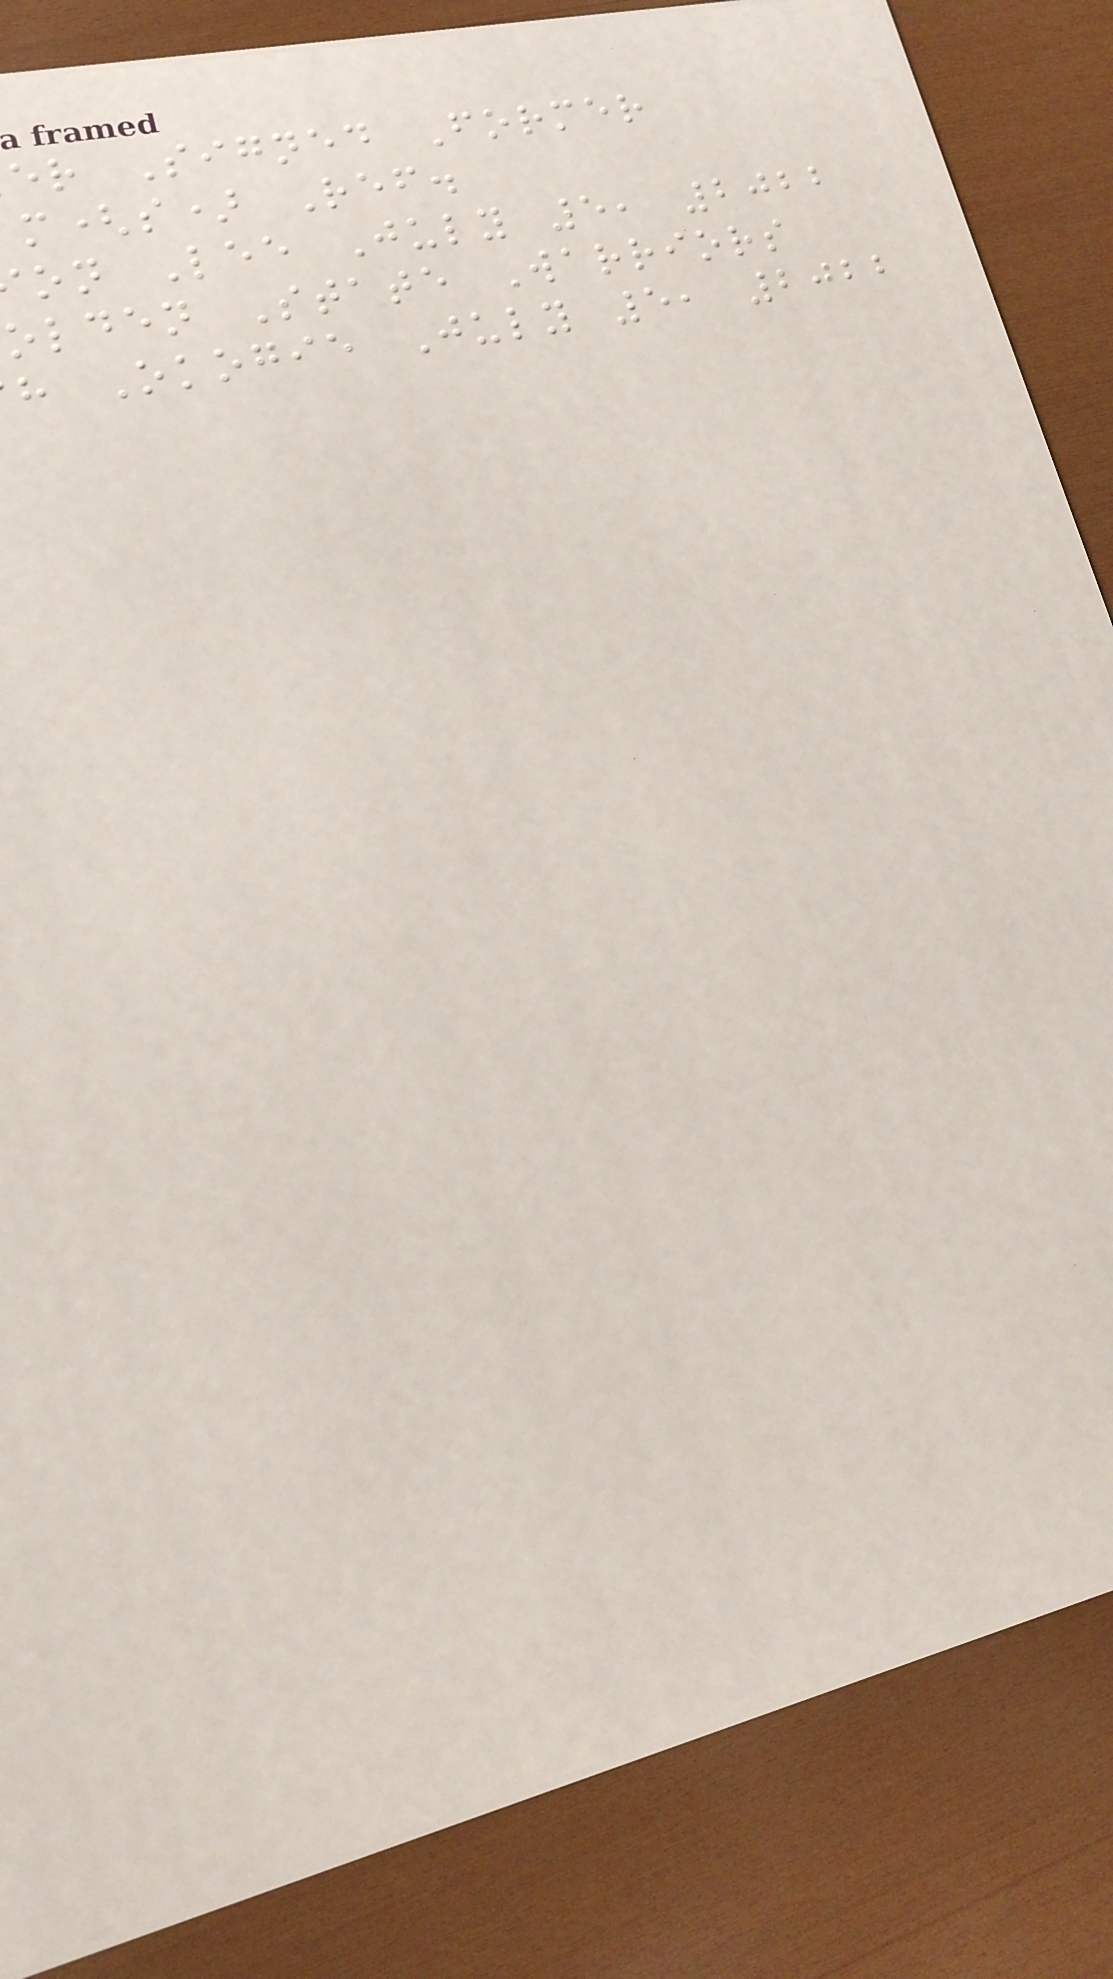er Signed Former
m(s) Ref.
on Lee July 5, 2022
olden State Warriors
h Okogie July 5, 2022
